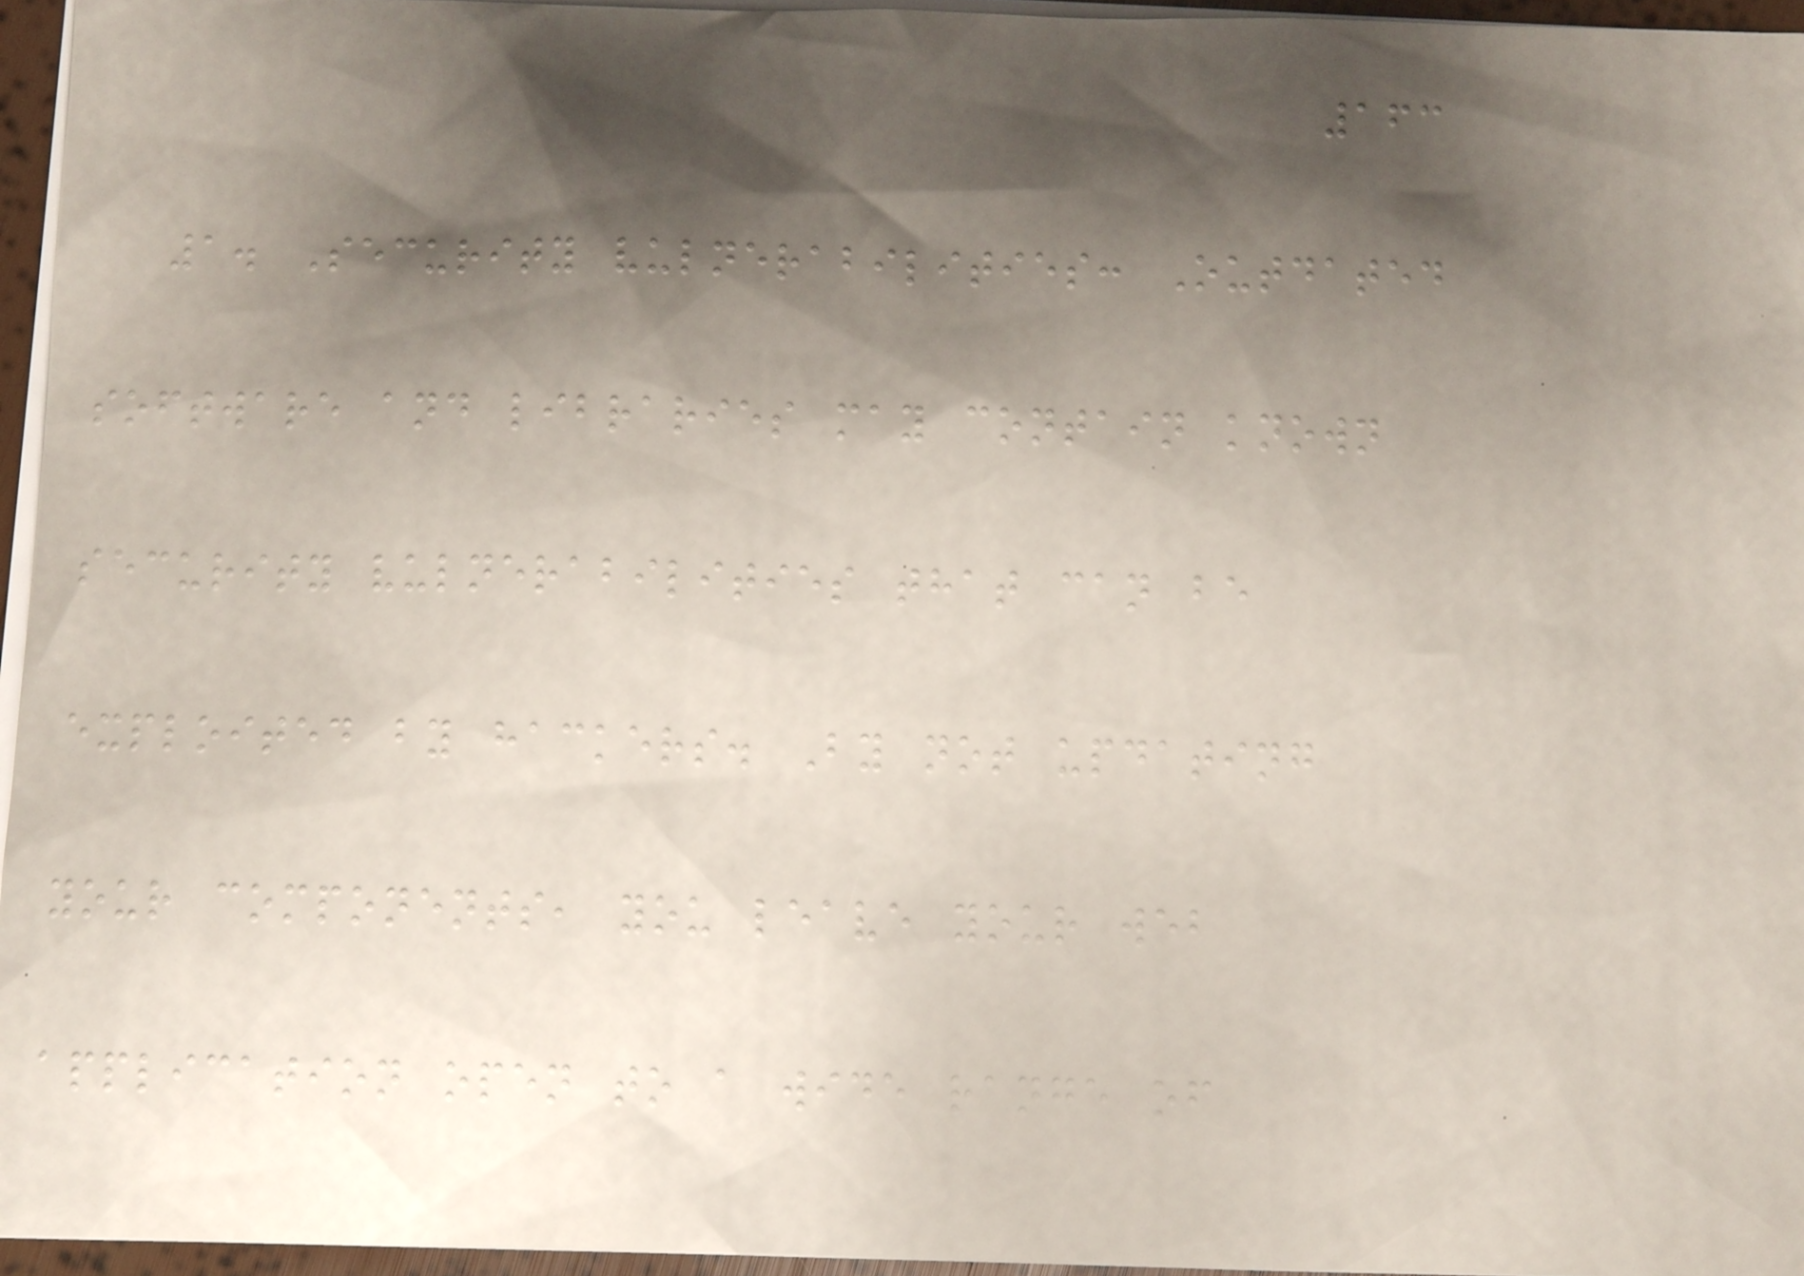163
1. Security vulnerabilities: Outdated
software and libraries may contain known
security vulnerabilities that can be
exploited by hackers. By not updating
your components, you leave your web
application open to a wide range of
